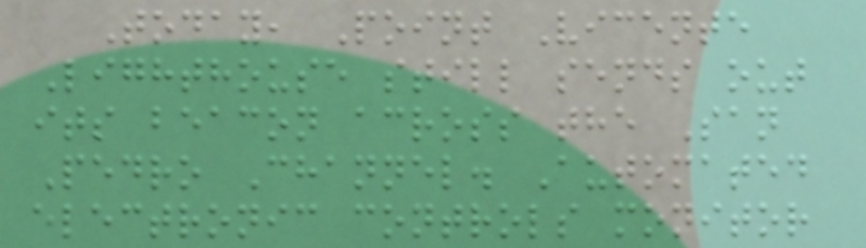Today, Point Vicente
Lighthouse still sends out
its beacon across the San
Pedro Channel. Automated
electronic controls monitor
